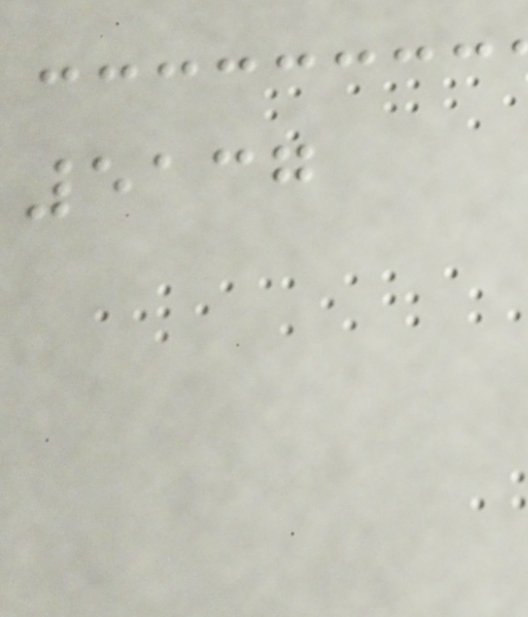5137
